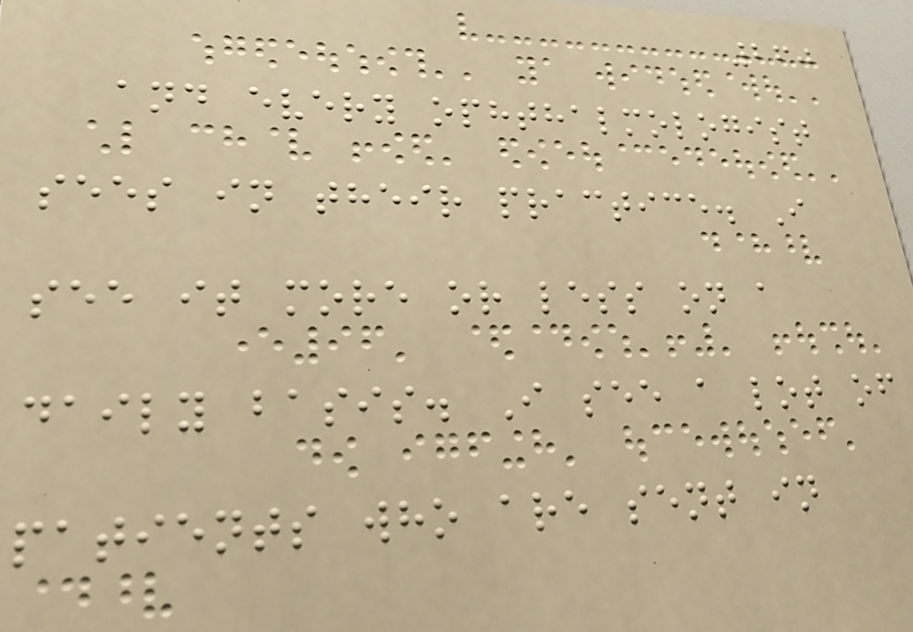260
and every ophthalmologist
sees in their practice. I
see it more or less on a
daily basis. I see a lot of
patients who are sent in
